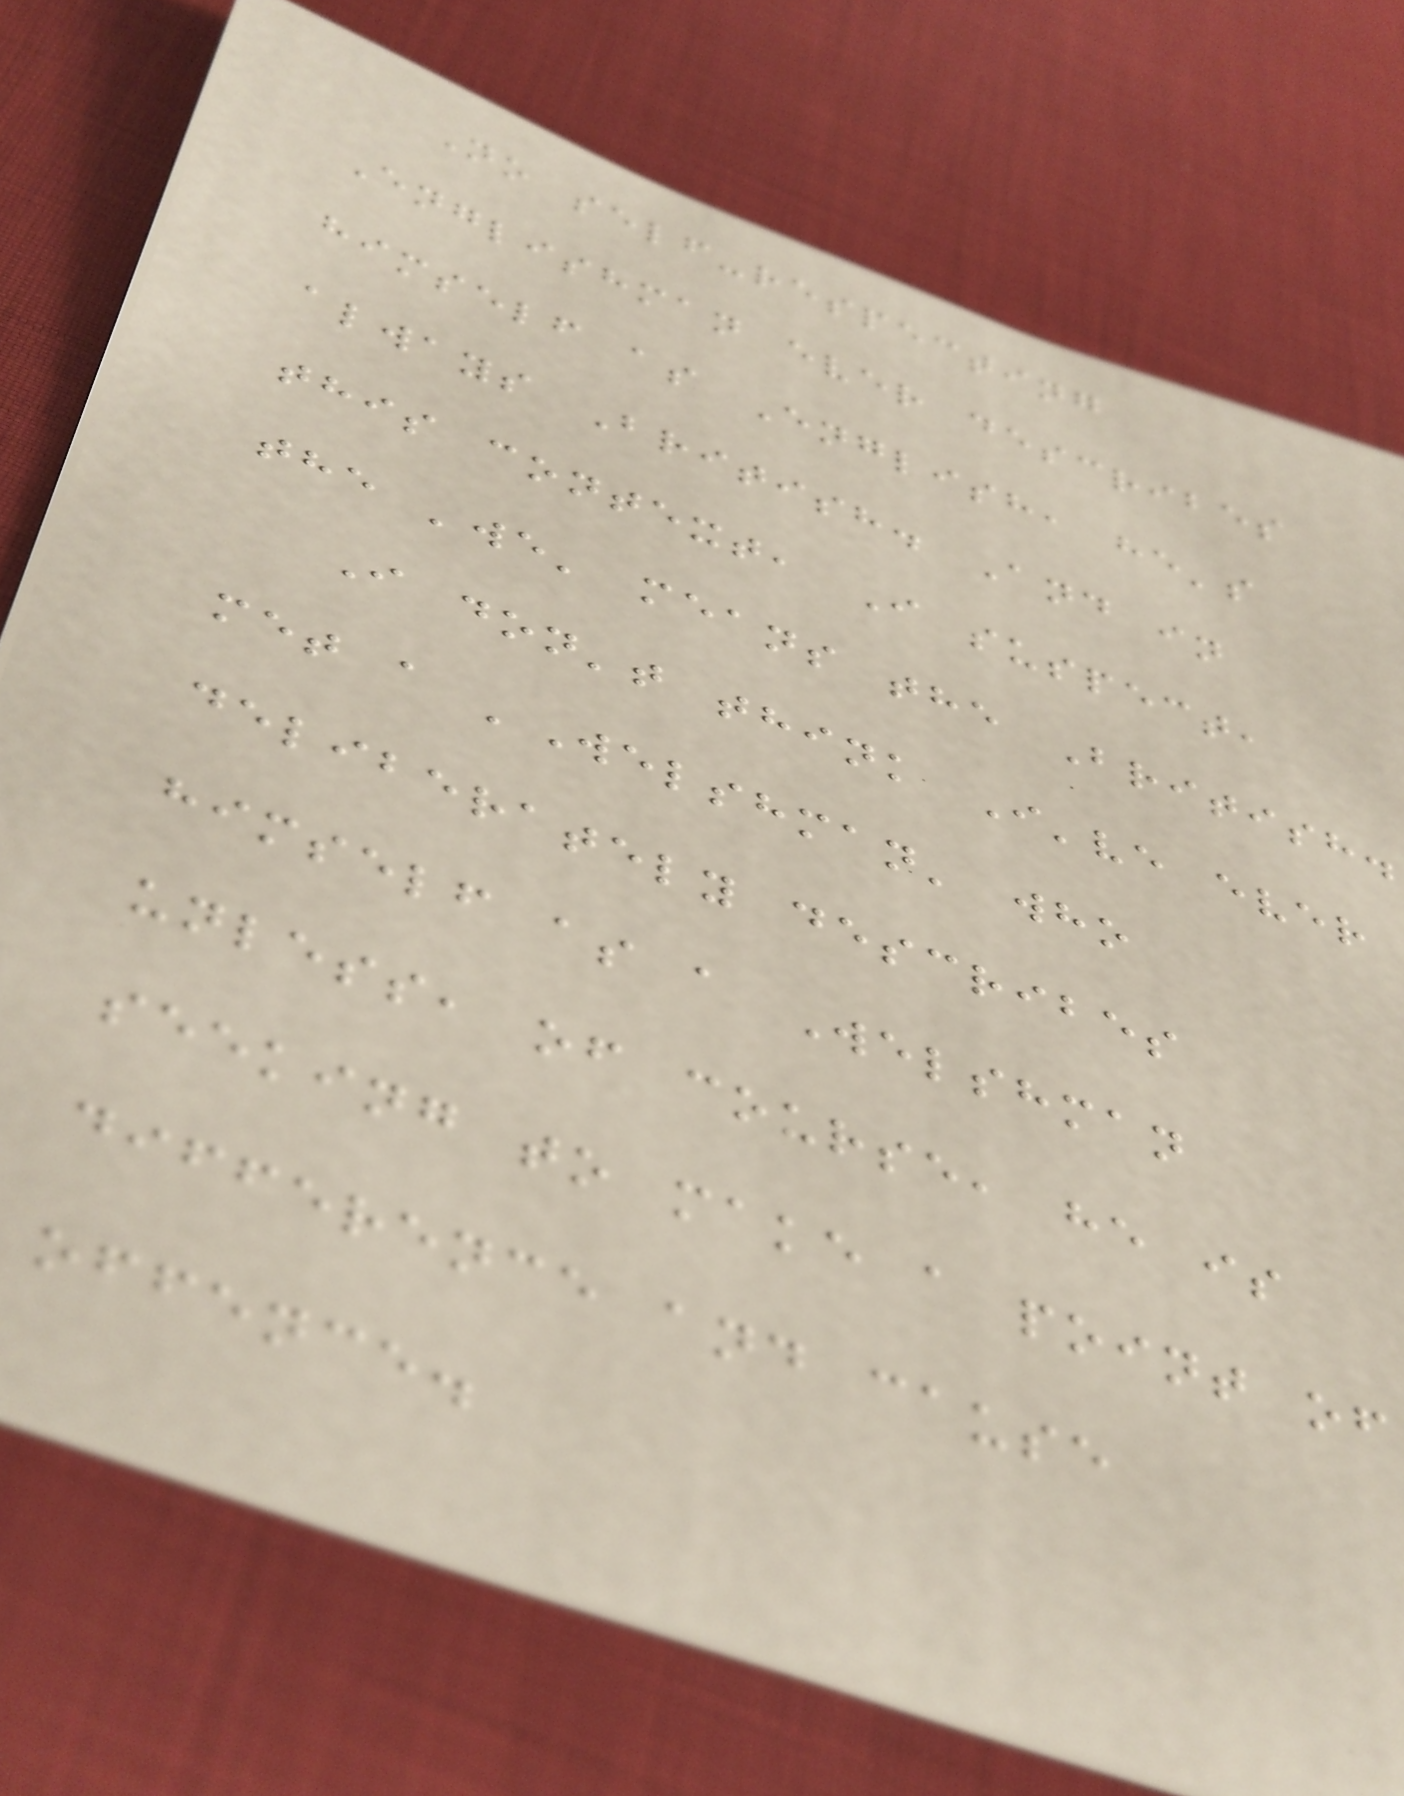No self-respecting
Englishman ever describes
himself as English, he's
always British. And in
this context, I suspect,
the 'we' means the British.
I don't think I've ever
met a 'Welshman' who
deliberately describes
himself as a Welshman
unless, of course, he is
seeking to make a point of
difference and cause
offence.
